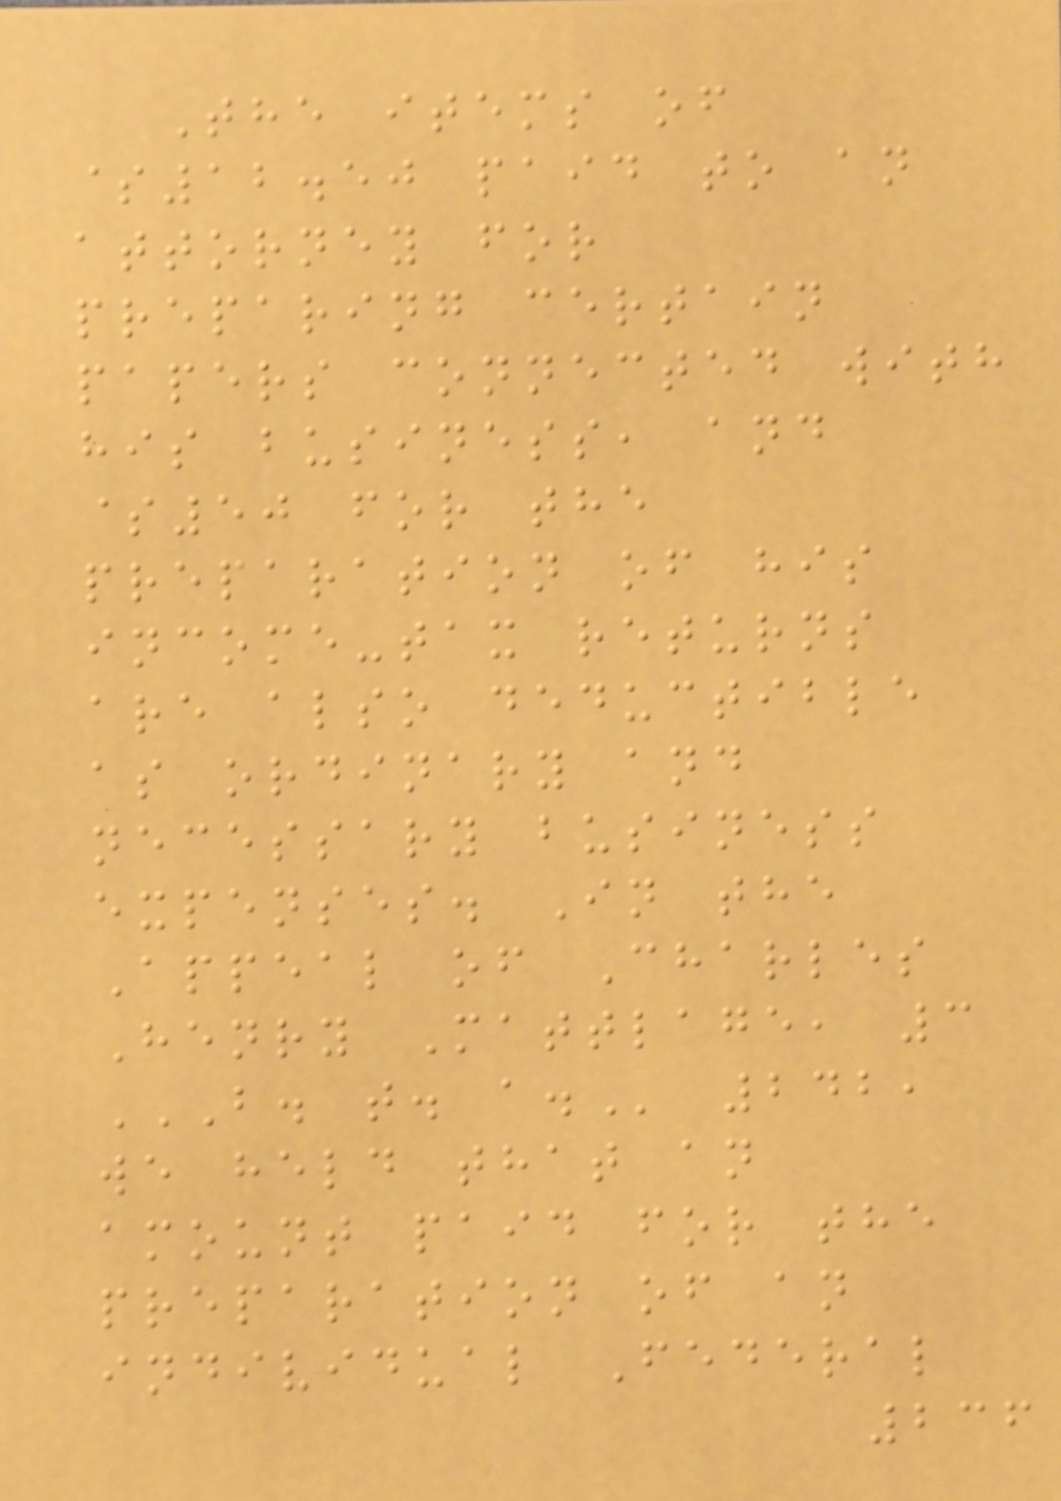The items of
$12.50 paid to an
attorney for
preparing certain
papers connected with
his business, and
$50 for the
preparation of his
income-tax returns
are also deductible
as ordinary and
necessary business
expenses. In the
Appeal of Charles
Henry Mattlage, 3
B. T. A. 242,
we held that an
amount paid for the
preparation of an
individual Federal
236
